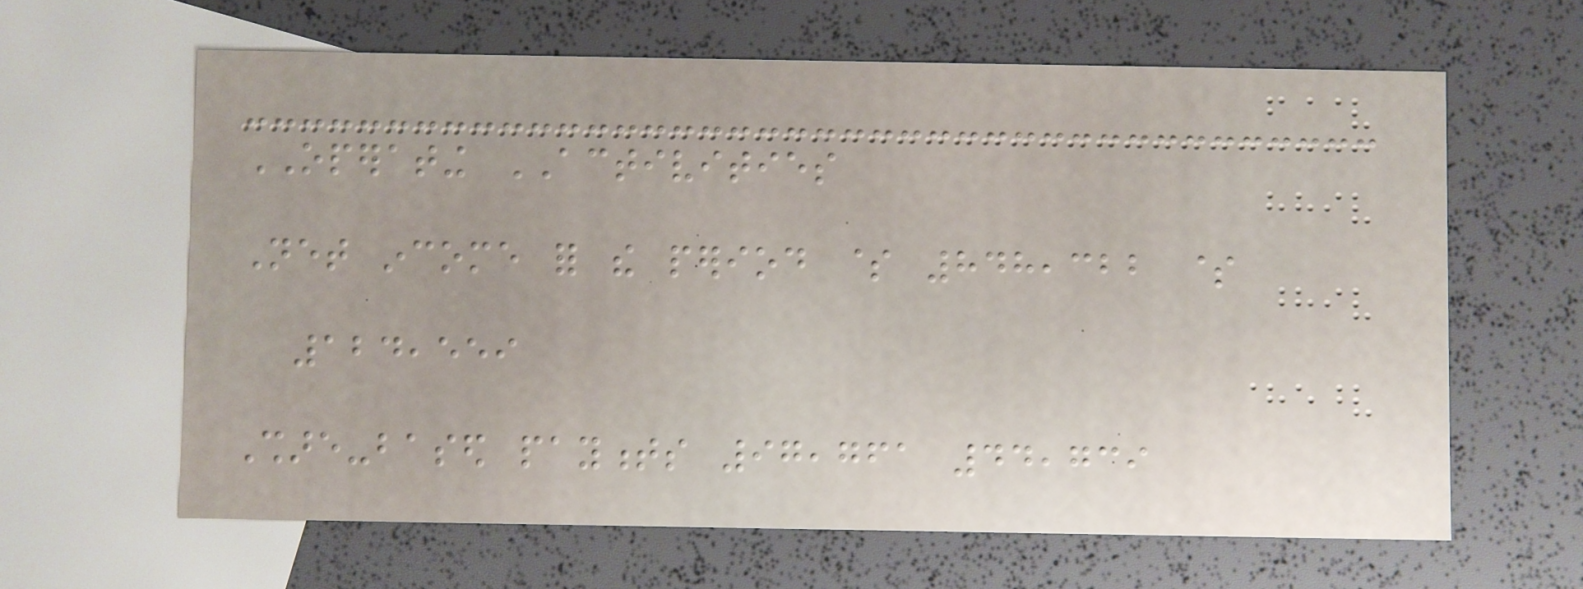OPERATING ACTIVITIES
Net income for the period $ 848,322 $
124,559
Share-based payments 97,761 44,739
